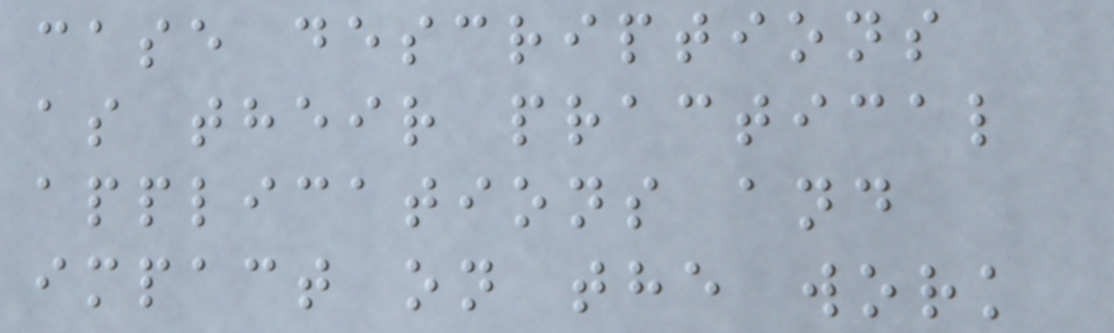case descriptions
as their practical
applications and
impact on the work
